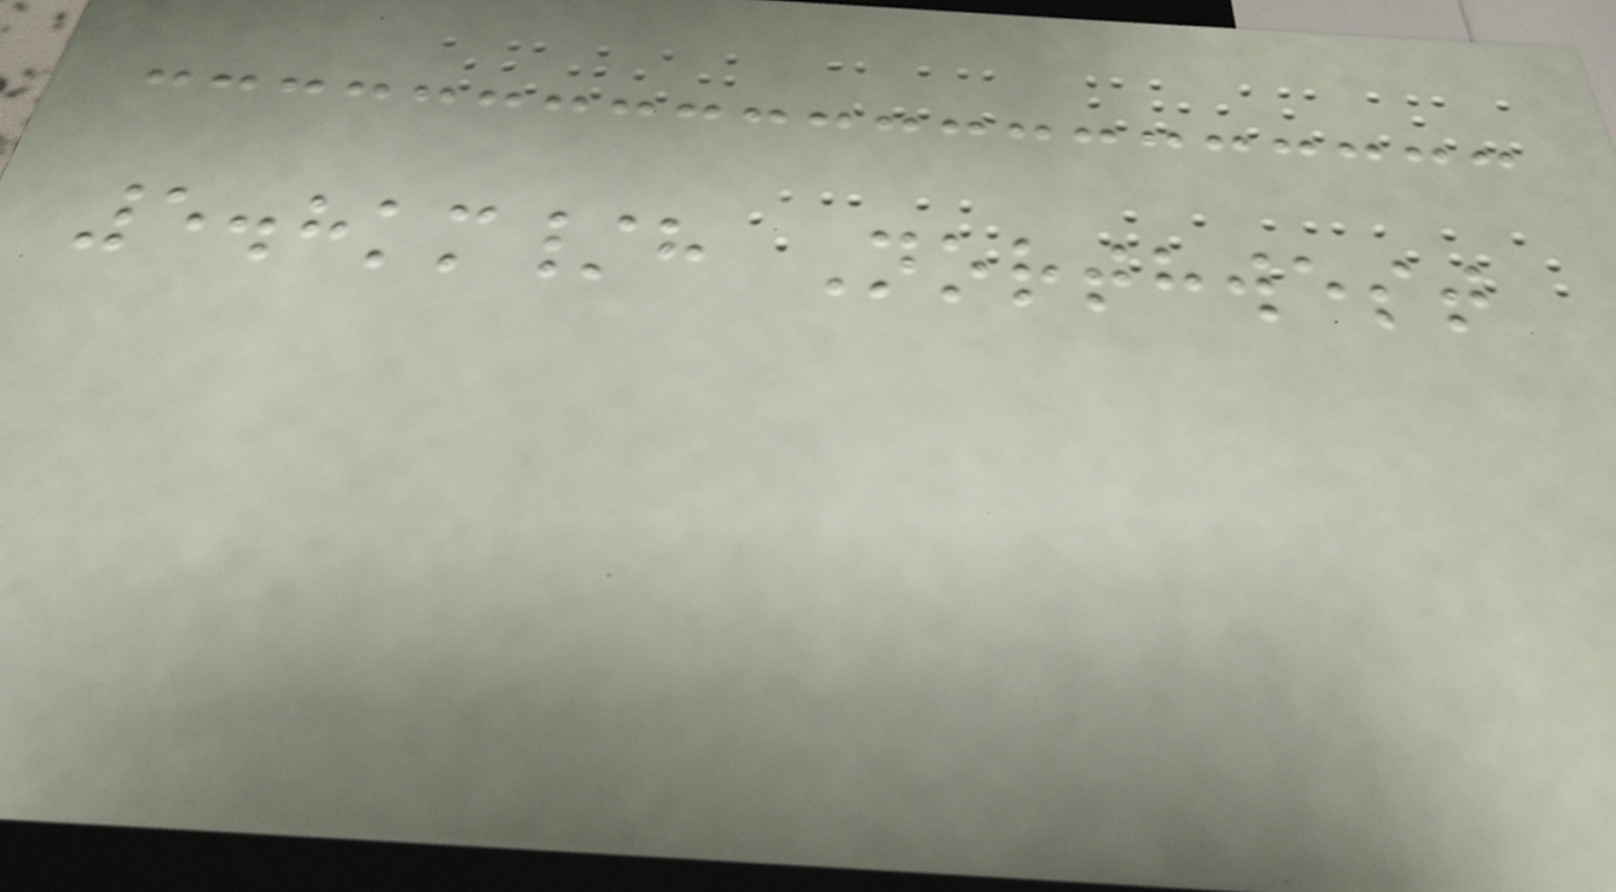5.8km/h Northwest
